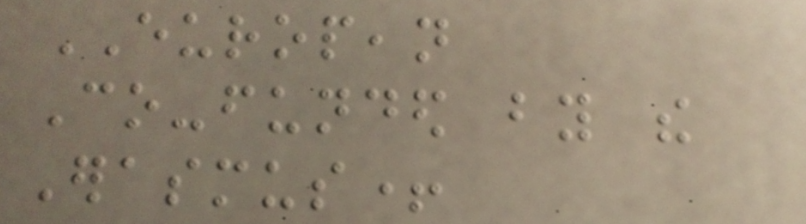EUROPEAN
Co-funded by the
Erasmus+
